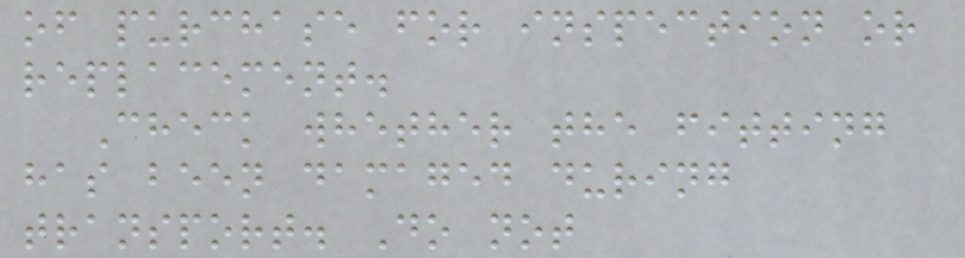of purchase for inspection or
replacement.
Check whether the fitting
has been damaged during
transport. Do not
